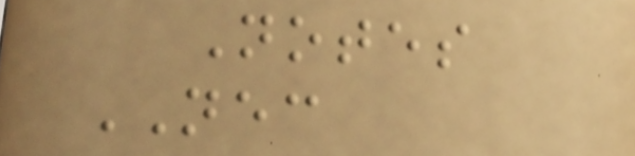Notes
NEC
